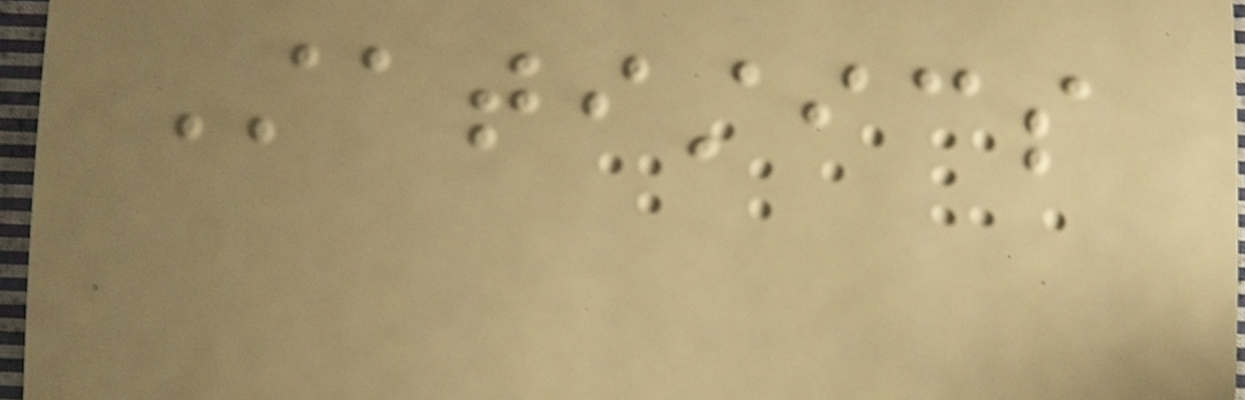Statistics
